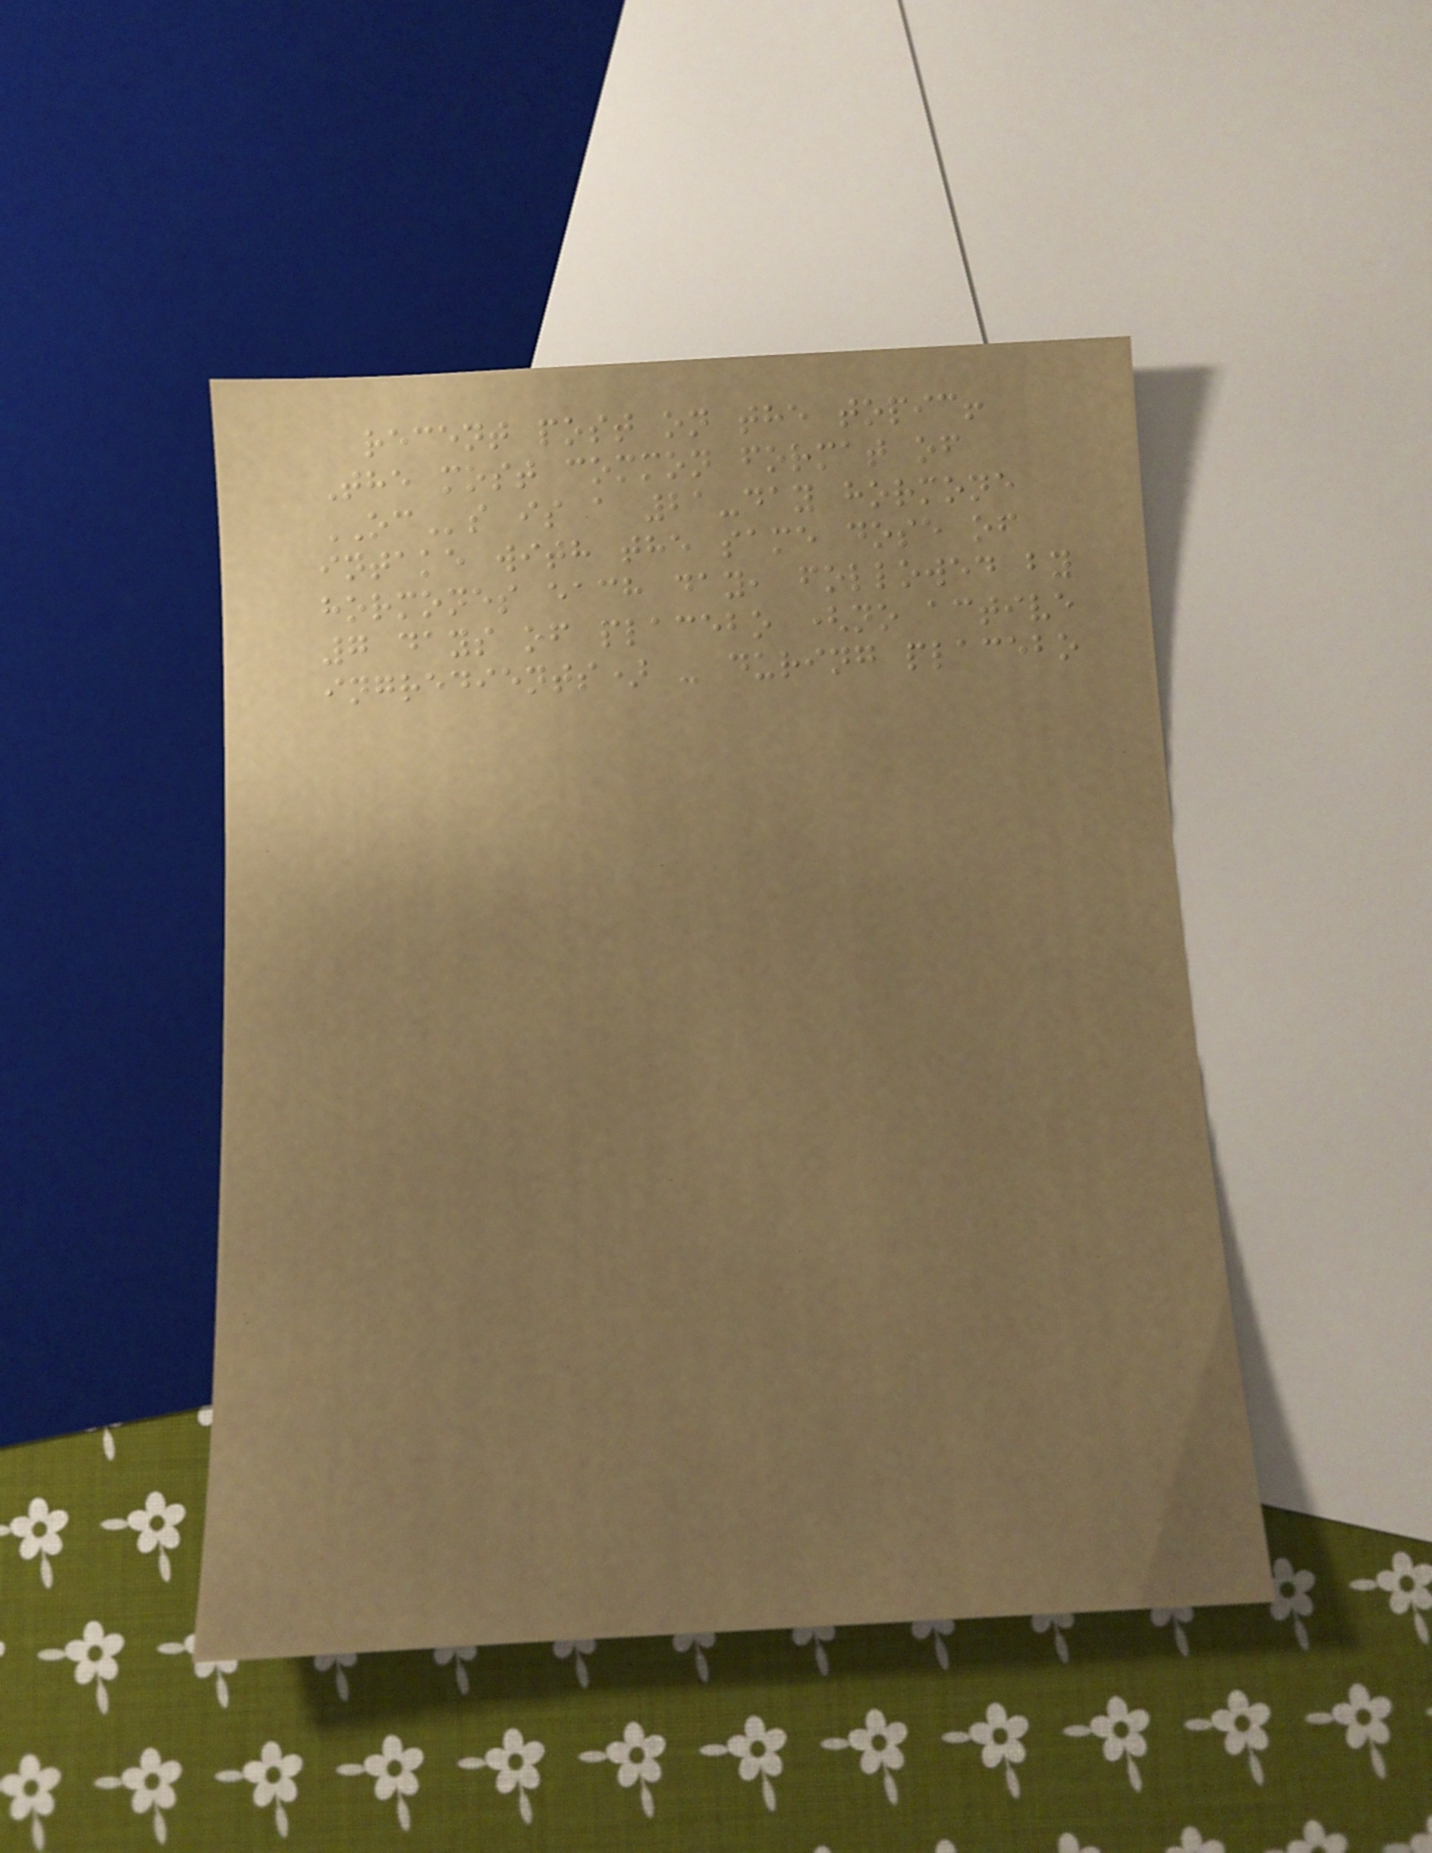recent post on the topic!
The most common format of
OCs is a 21-day hormone
intake with the same dose of
hormones each day, followed by
7 days of placebo (no active
ingredients) - during placebo
